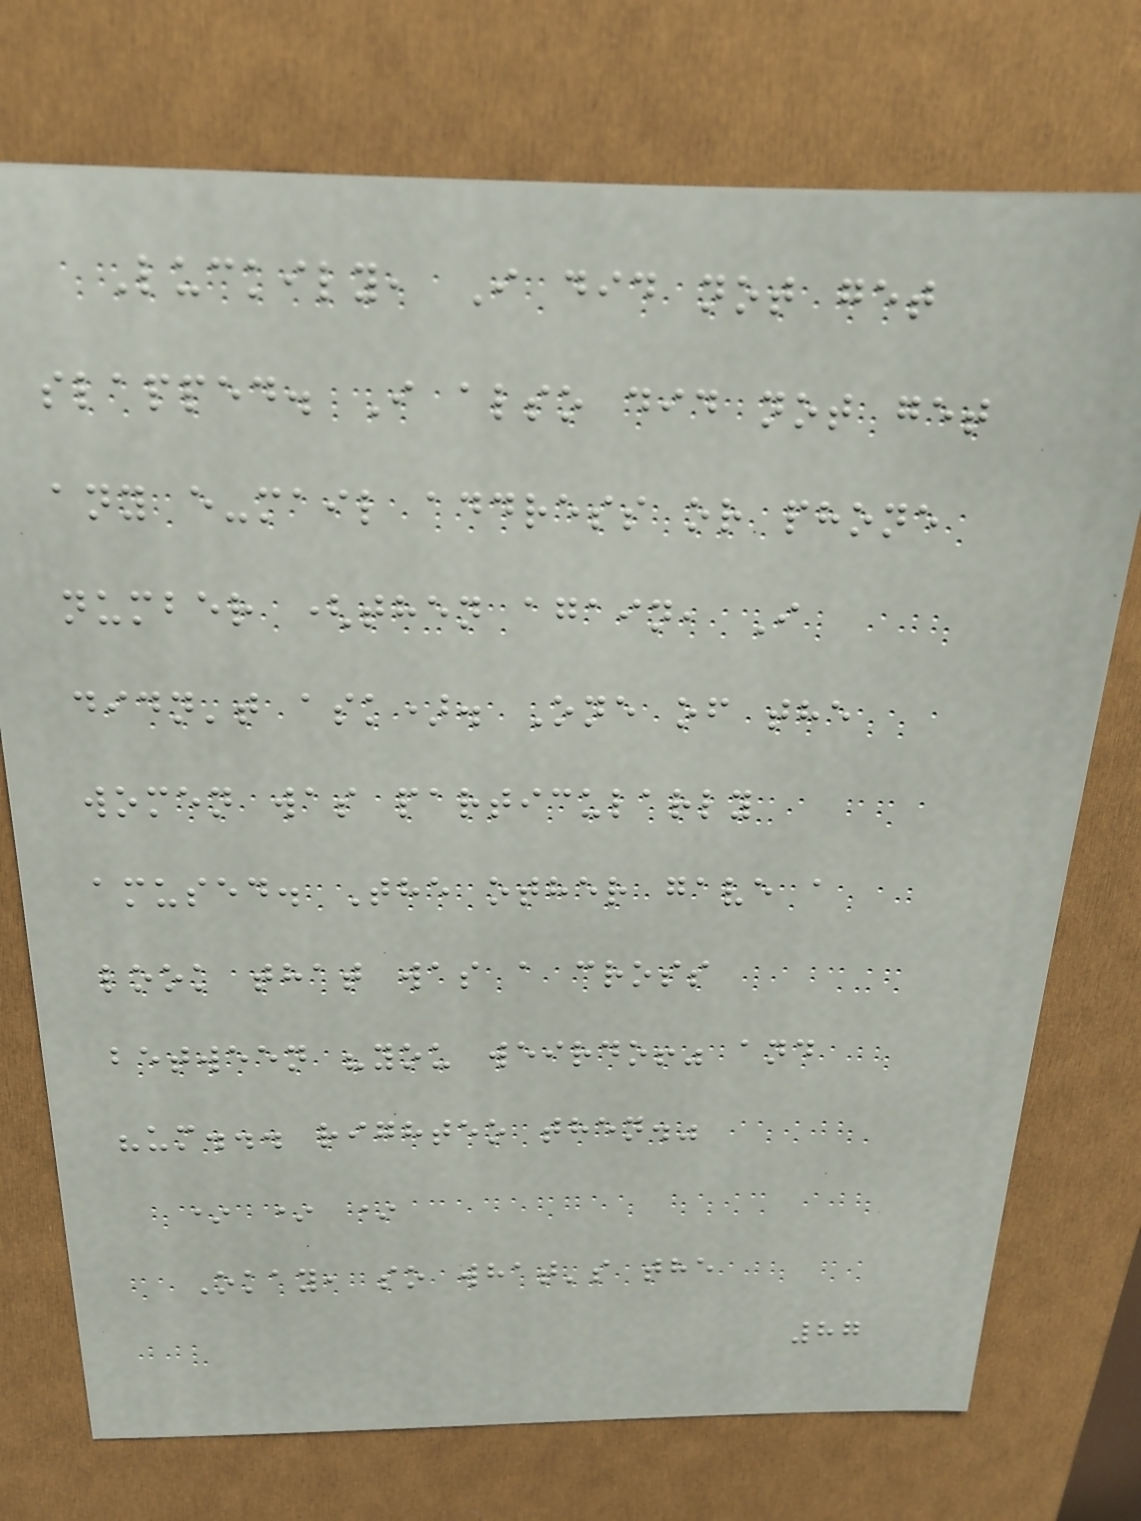Luckily, I did not get
slapped. I also did not get
any e-mail address or phone
number (then again, I
didn't ask). One of the
women was particularly
amused. The other gave a
look that was a cross
between "you weirdo!" and
"um... righteo then."
* * *
Okay, so what's the
87
